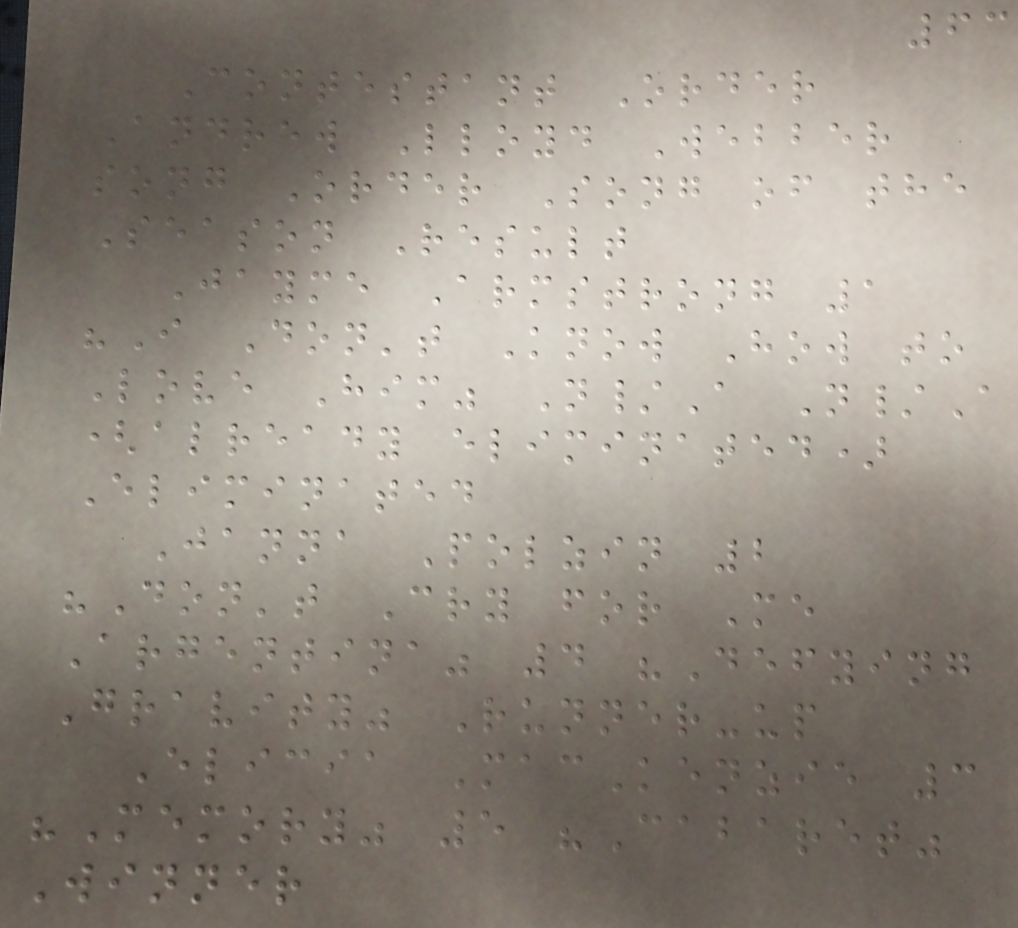63
Contestant Order
Andrew Lloyd Webber
song Order Song of the
Season Result
Jayme Armstrong 1
"I Don't Know How to
Love Him" N/A N/A
(already eliminated)
Eliminated
Janna Polzin 2
"Don't Cry for Me
Argentina" 4 "Defying
Gravity" Runner-up
Elicia MacKenzie 3
"Memory" 5 "Cabaret"
Winner
